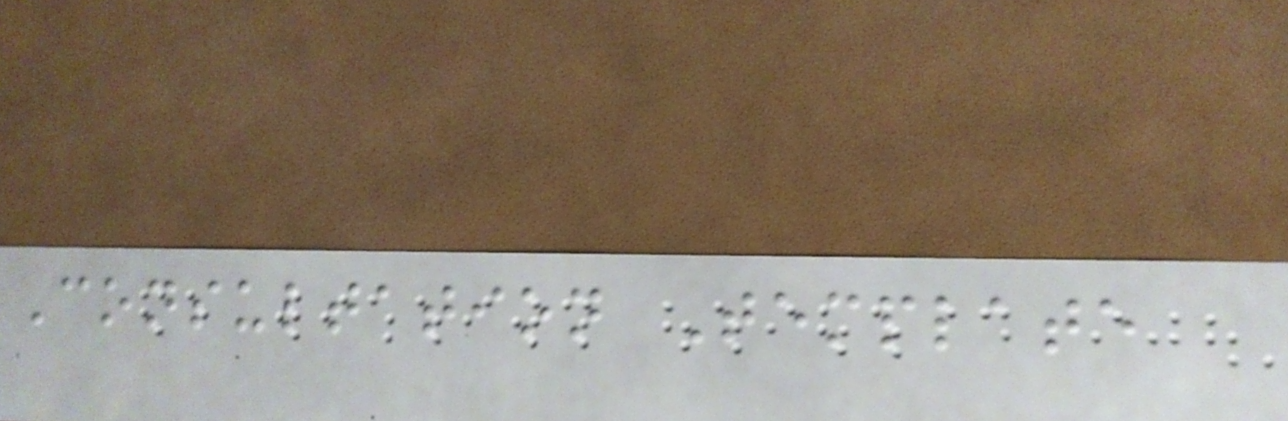Consultation Template
